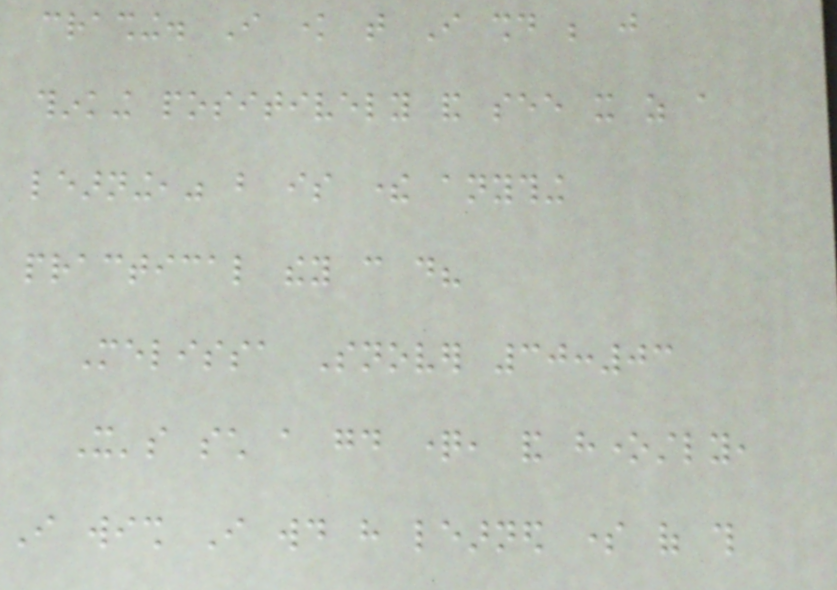crashing. I know that I should be just
thinking positively and see it as a
learning," but is there anything
practical they can do?
Melissa Snover 30:03
It's such a good question, and honestly,
I wish I would have learned some of this
